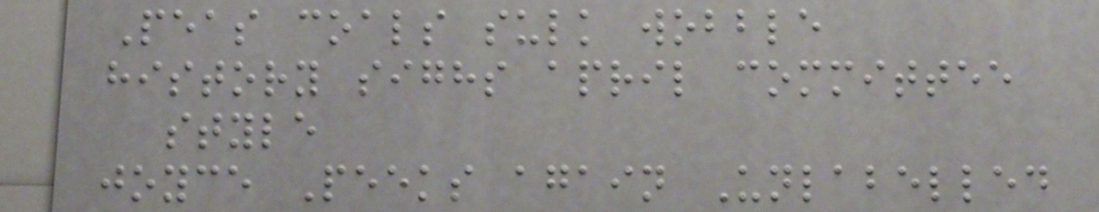Peas coals sulk wobble
history sighs april committee
style
joyce Peeks again Unlabelled
